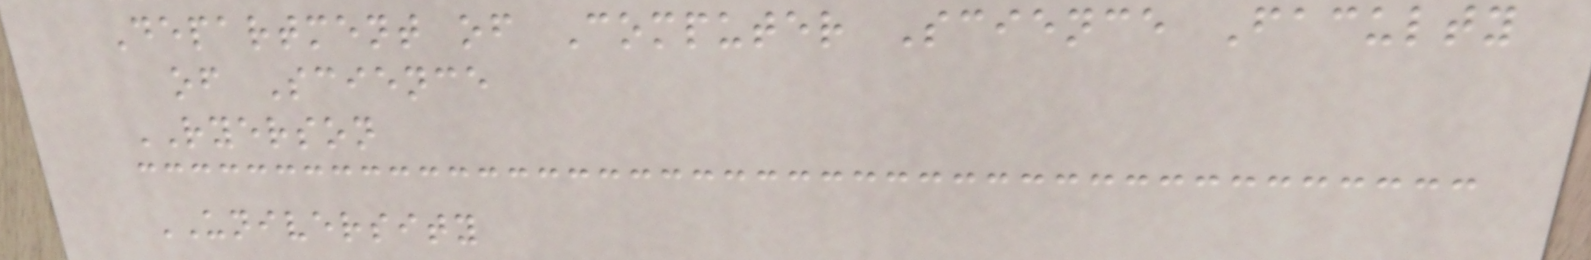Department of Computer Science Faculty
of Science
RYERSON
UNIVERSITY
